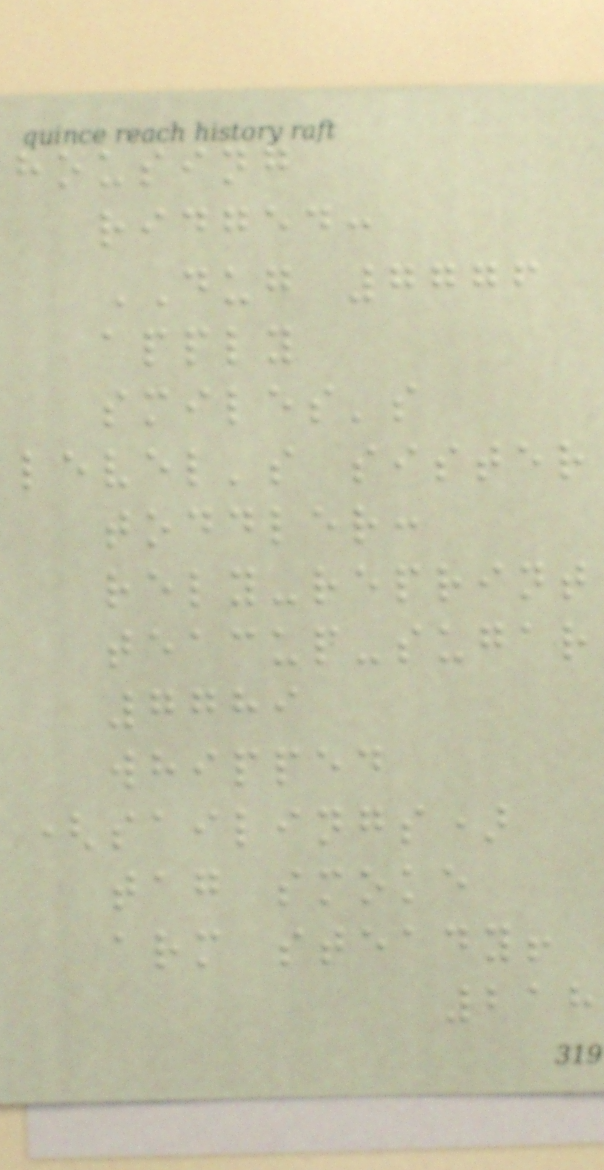housing
ridged:
DUG 7776
apply
smiles's
level's sister
toddler:
rely-reprint
teacup-sugar
7789
whipped
(sailings)
tag smoke
arm steady!
218
